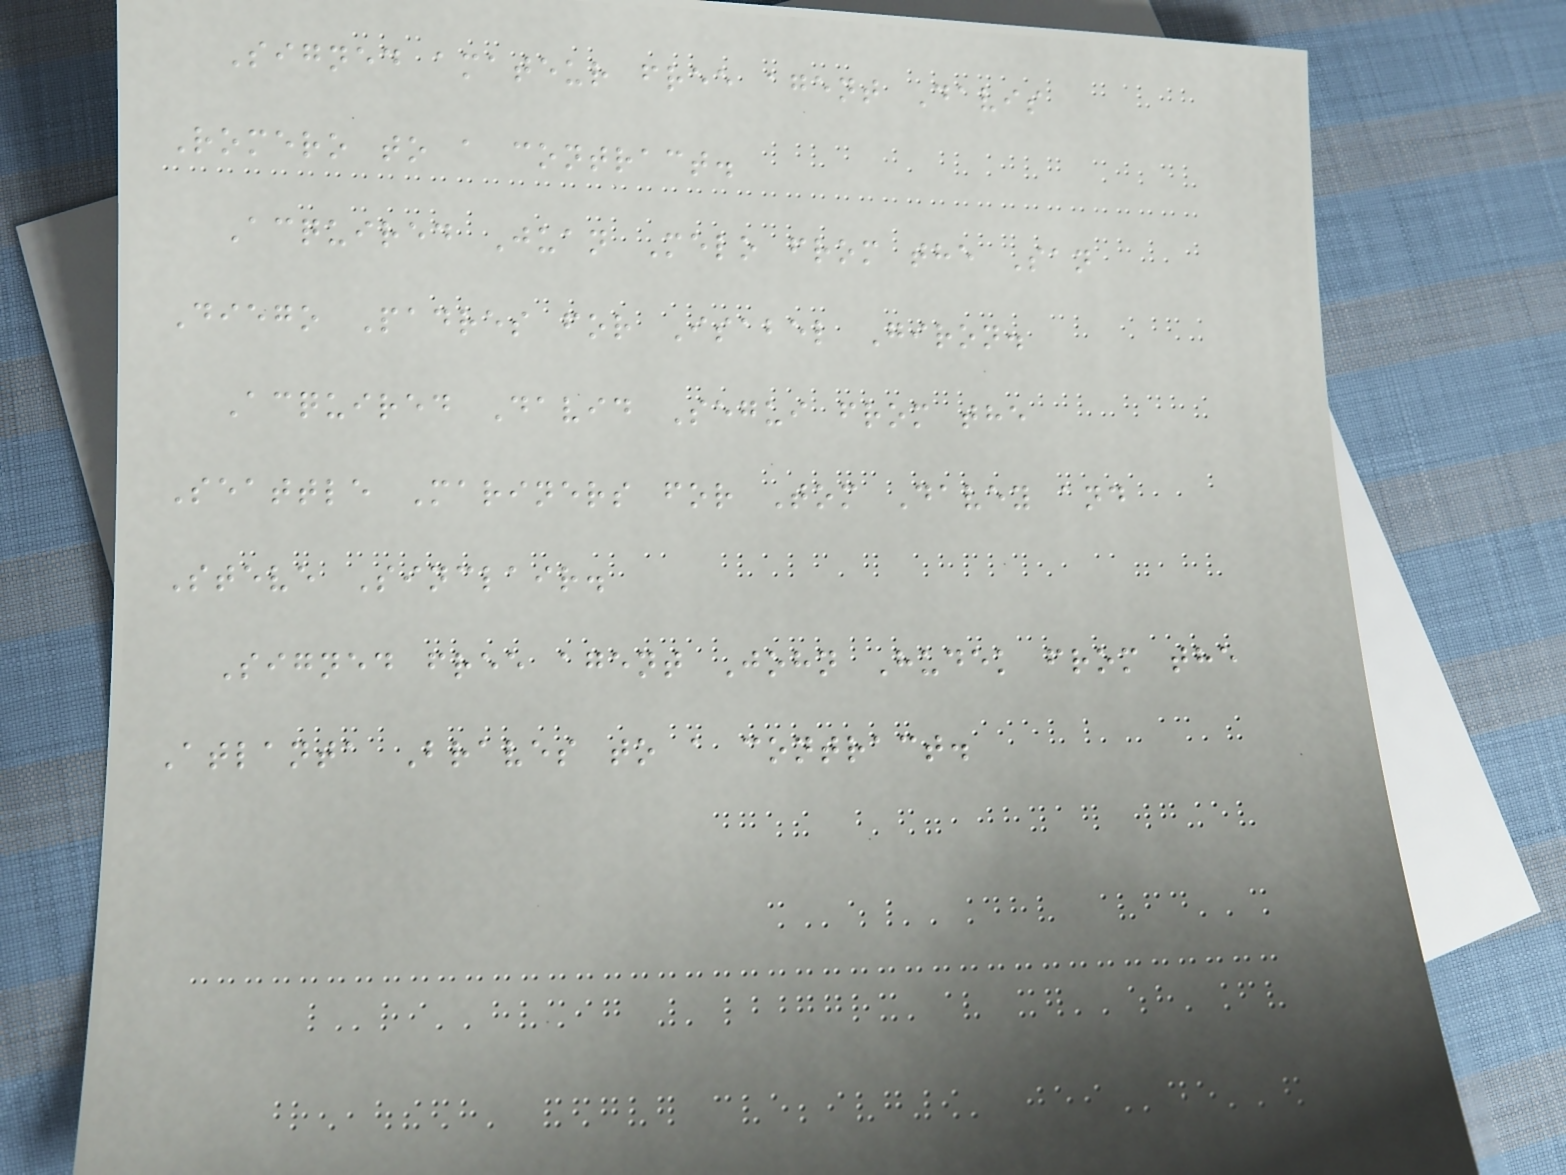Signed amateur free agent Davis
Romero to a contract.
Acquired Juan Melo from the San
Diego Padres for Isabel Giron.
Acquired David Segui from the
Seattle Mariners for Tom Davey and
Steve Sinclair.
Signed free agent John Hudek from the
Atlanta Braves to a contract.
